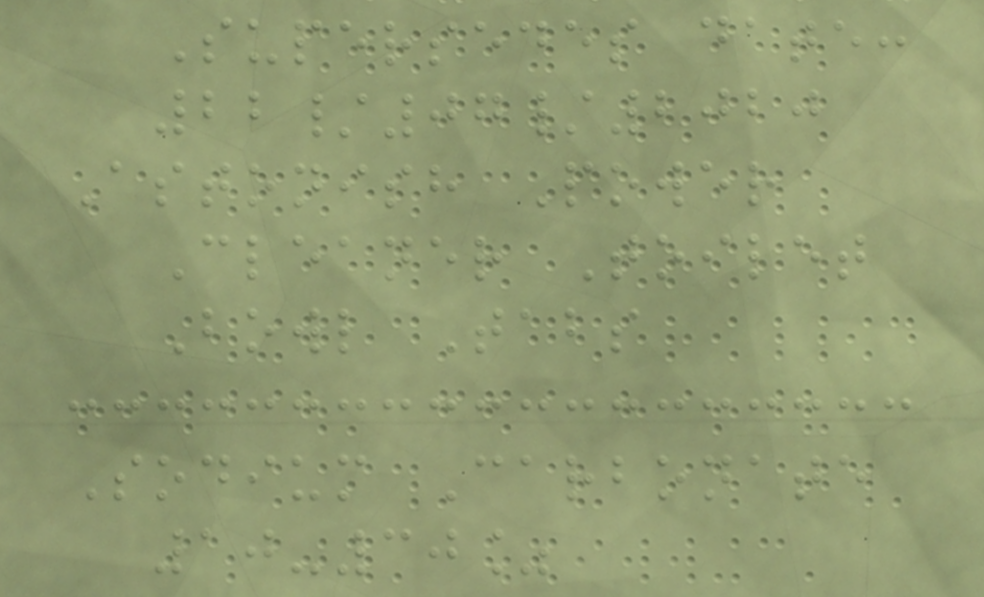Supersedes date:
22/07/2020
Astonish Power
Cleaner Toilet
Bowl Tabs
Sodium Carbonate
10-30%
